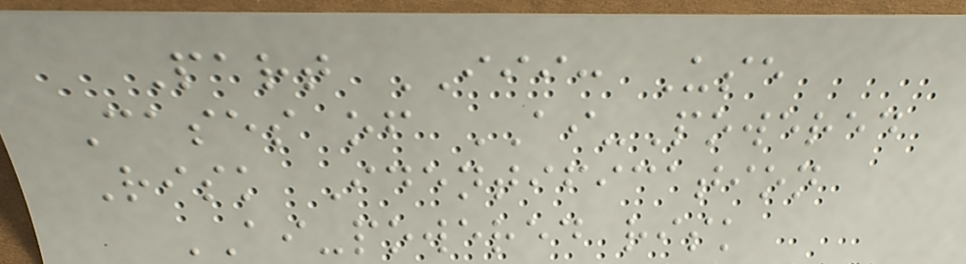Part III: Use
Cases of AI-Powered
Risk Identification
AI-powered risk
